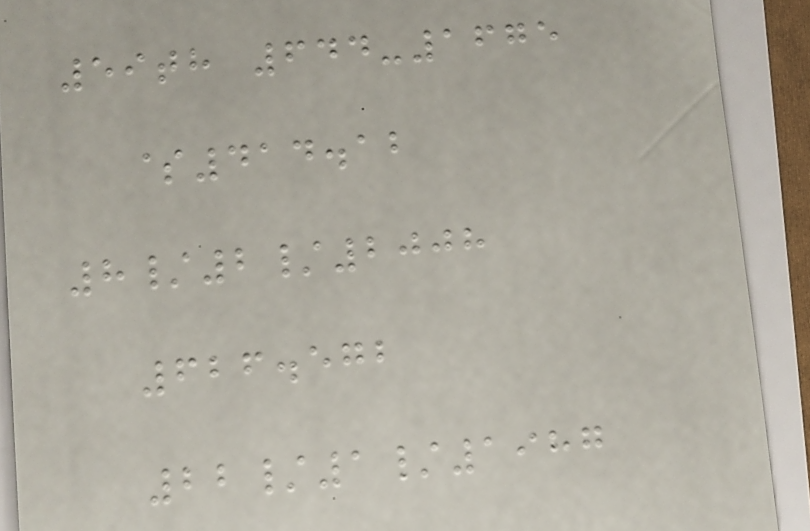59th 644-1675
$414.12
8/2/2008
626.572
22/1/1987
